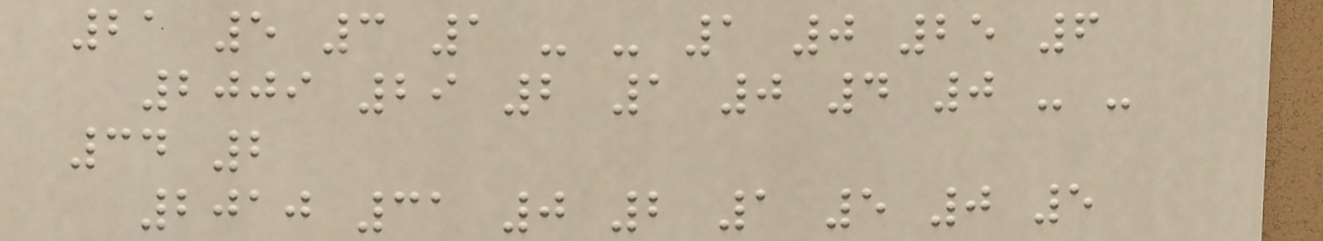21 5 3 1 - - 1 0 25 6
2009 29 2 1 0 4 0 - -
34 2
2010 31 0 2 1 5 0 5
